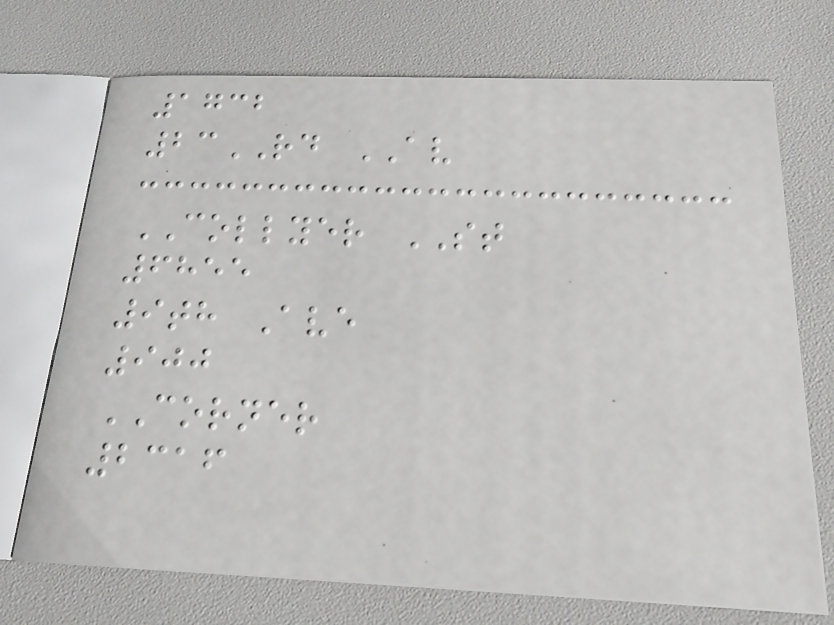1732
23RD AV
COLLYER ST
6855
9th Ave
900
CORNER
2316
